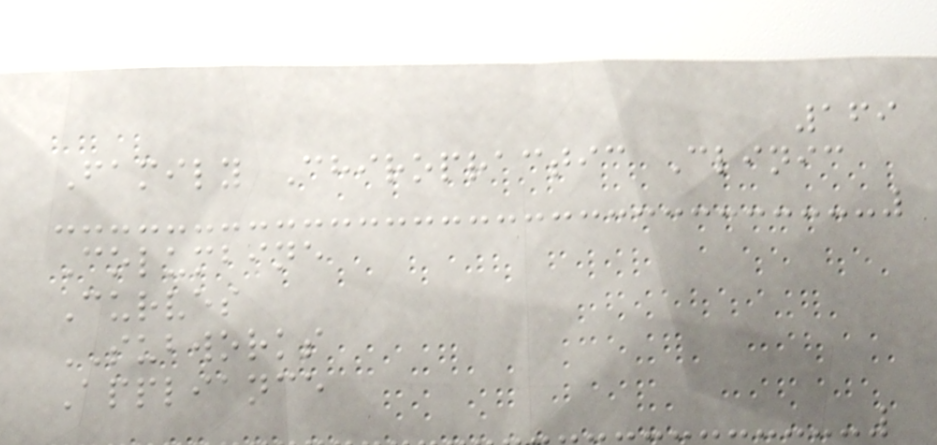169
Family Chiropractic Clinic
Columbine
Curves
SUBWORKS
Appliance
